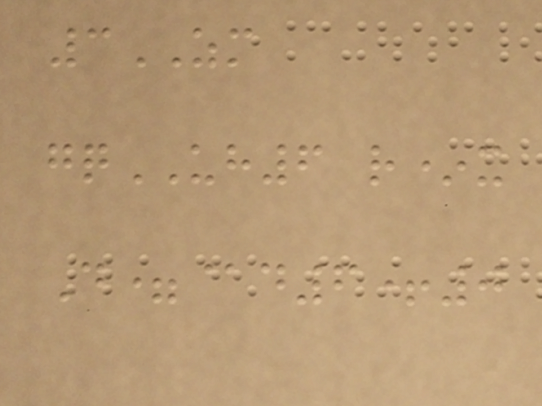3ZM
gqUH6 r*x
D=@d6+0
